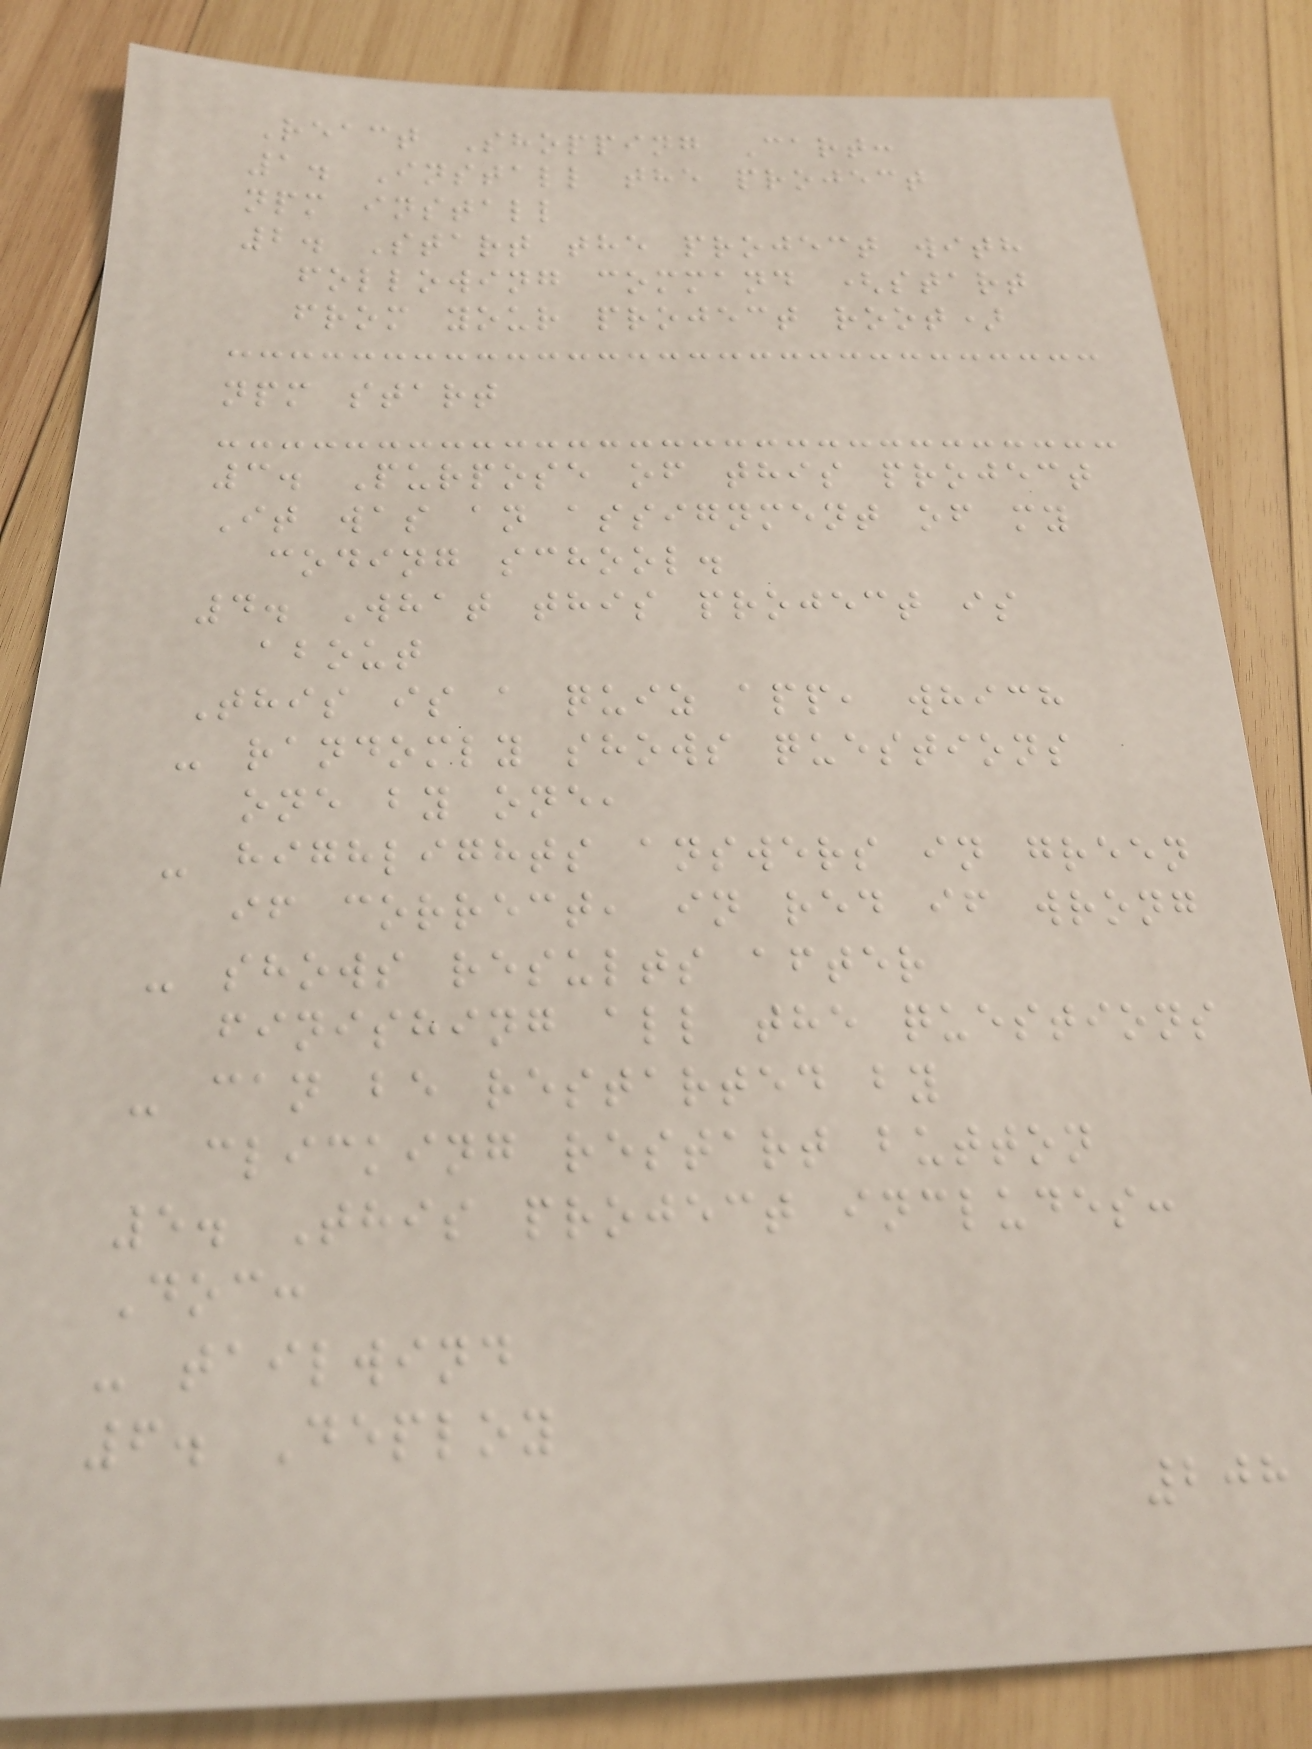React Shopping Cart:
1. Install the project
npm install
2. Start the project with
following command (start
from your project root)
npm start
3. Purpose of this project
It was an assignment of my
coding school.
4. What this project is
about
This is a quiz app, which
- randomly shows questions
one by one,
- highlights answers in green
if correct, in red if wrong
- shows results after
finishing all the questions
- can be restarted by
clicking restart button
5. This project includes:
Doc:
- tailwind
6. Deploy
208
